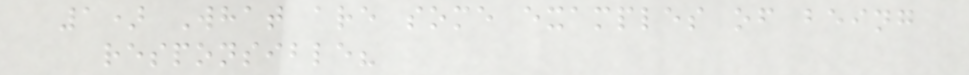1) What are some examples of being
responsible?
